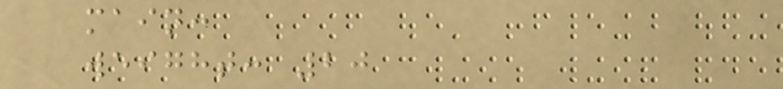main:
weight: 20
